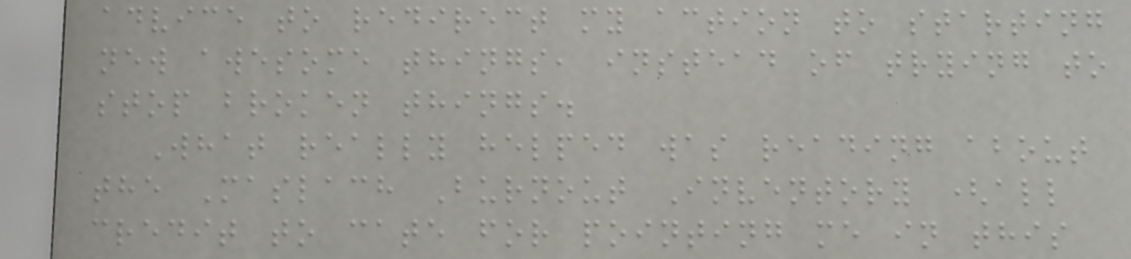advice to redirect my action to starting
new awesome things, instead of trying to
stop broken things.
What really helped was reading about
the Maslach Burnout Inventory (all
credit to cate for pointing me in this
